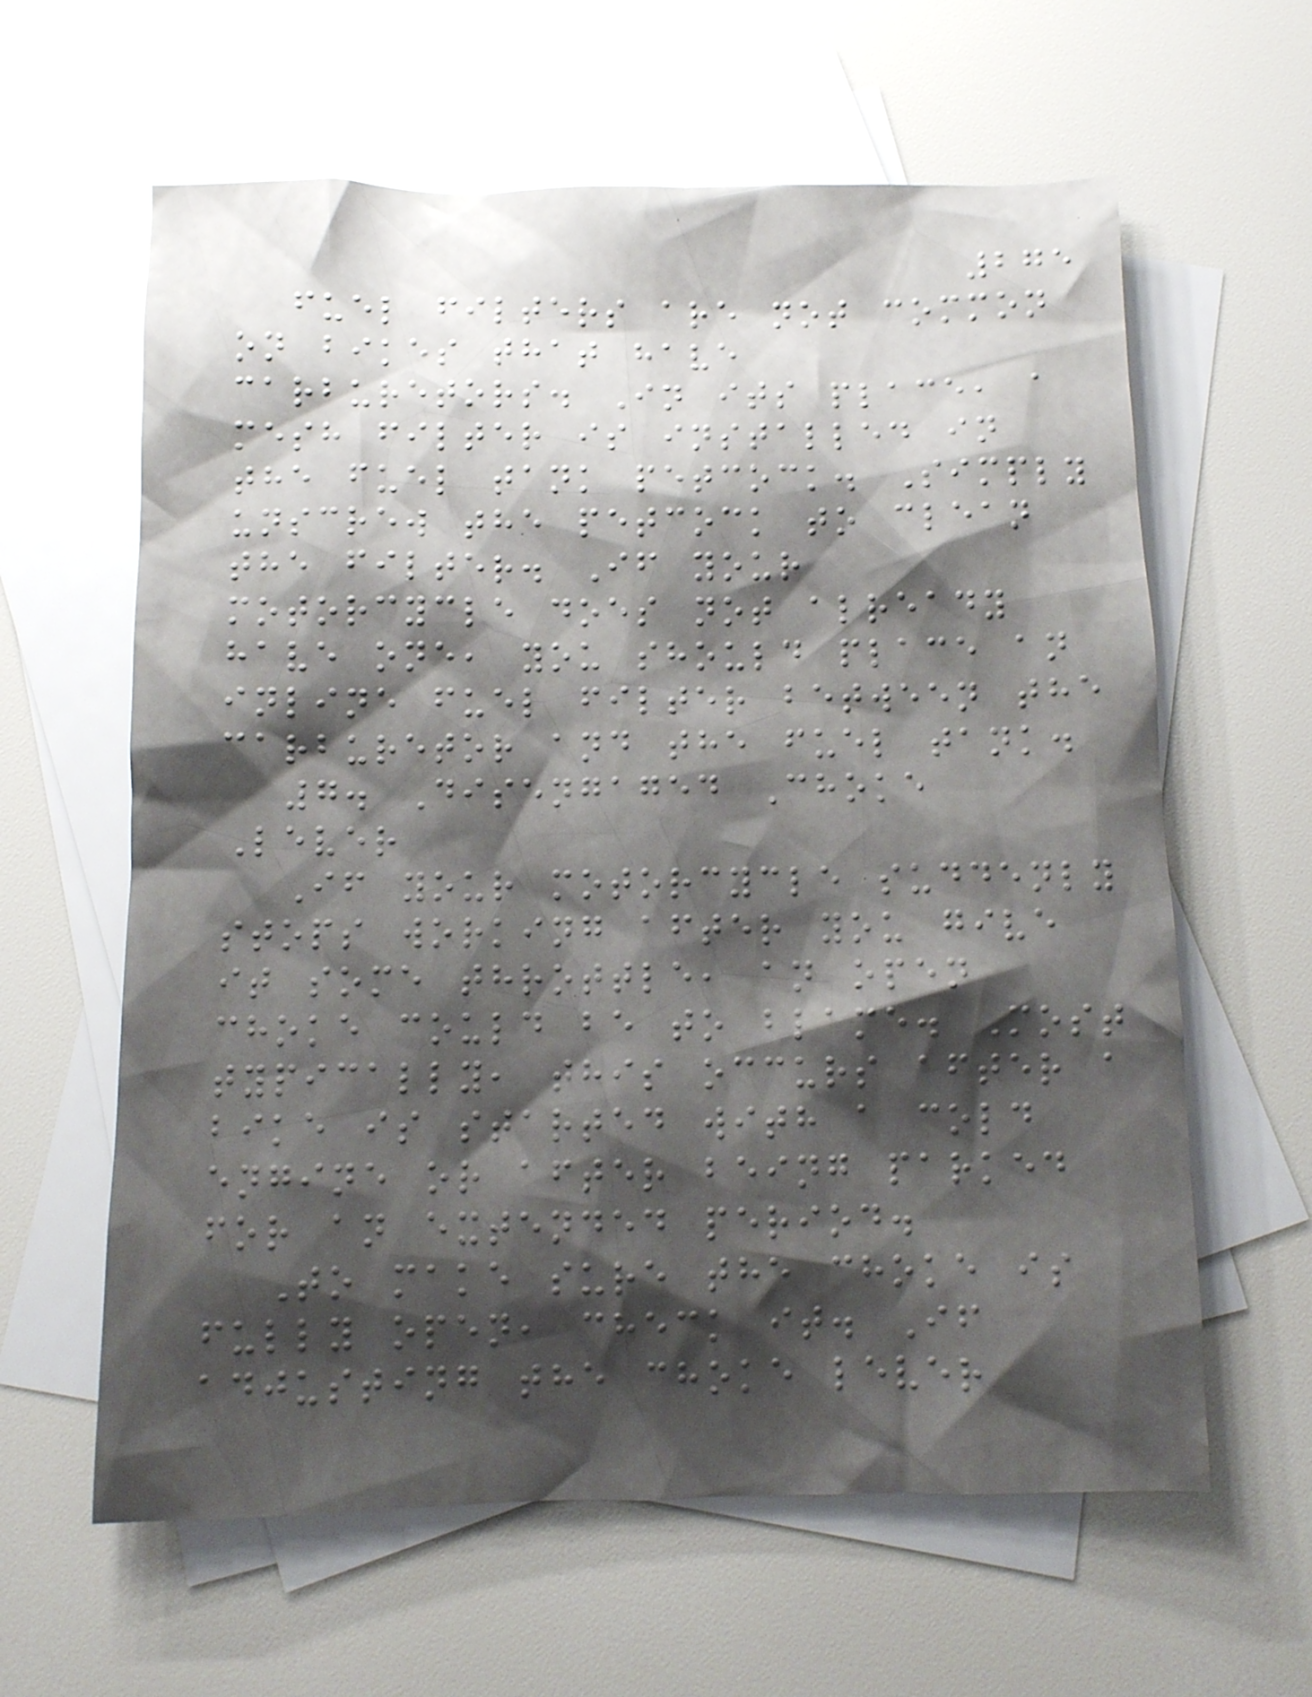275
fuel filters are not common
on bikes that have
carburetors. In its place, a
mesh filter is installed in
the fuel tank petcock. Simply
unscrew the petcock to clean
the filter. If your
motorcycle does not already
have one, you should place an
inline fuel filter between the
carburetor and the fuel tank.
7. Disengaged Choke
Lever
If your motorcycle suddenly
stops working after you give
it some throttle, an open
choke could be to blame. Most
typically, this occurs after a
bike is started with a cold
engine or after being parked
for an extended period.
To make sure the choke is
fully open, check it. If
adjusting the choke lever
